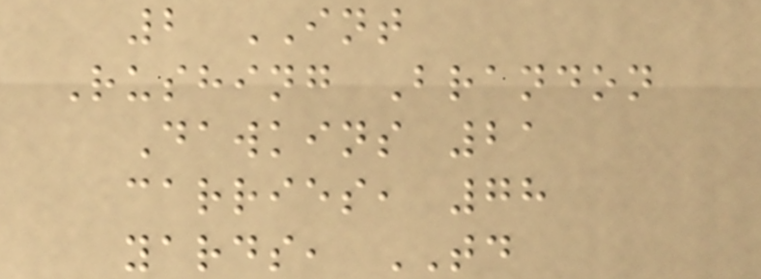2 INT
Rushing Brandon
Dawkins 21
carries, 78
yards, TD
